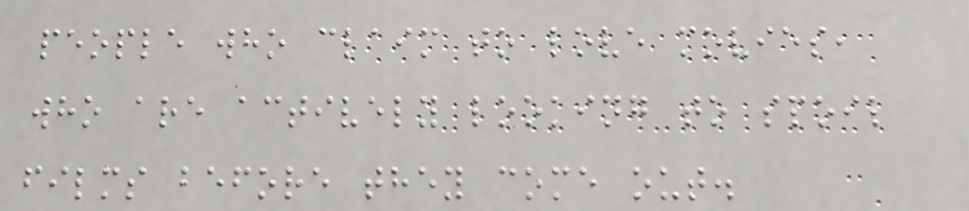people who claim to love movies,
who are actively looking to spoil
films before they come out.
